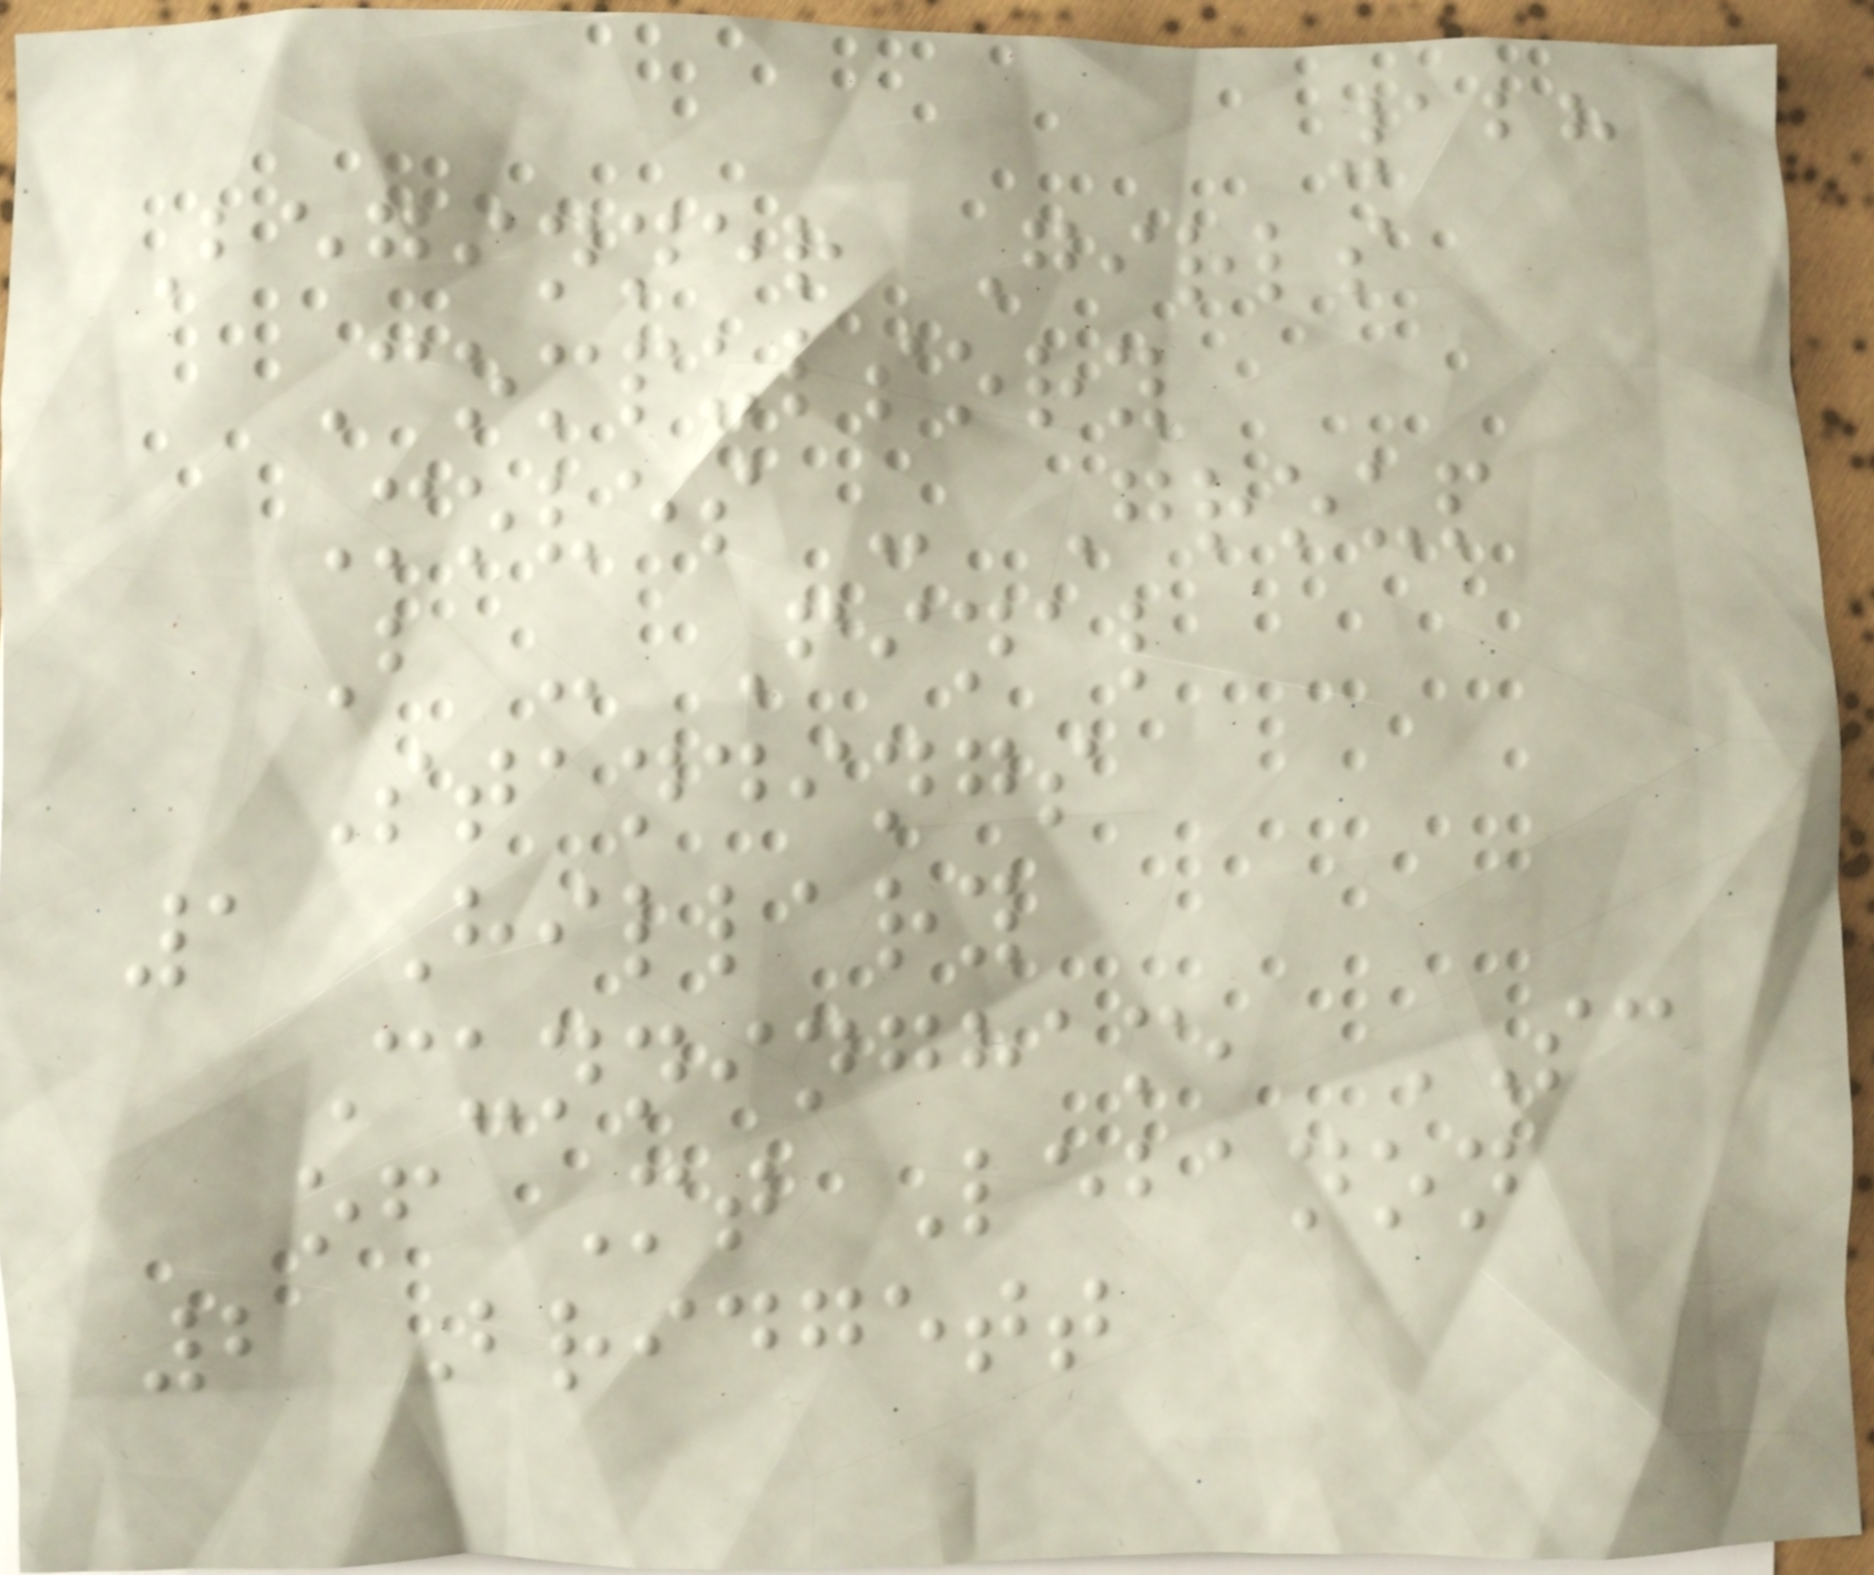128
Beginner Girls
Compulsory
Moves - Group
B - Final
Standings
1 Hillary
Cunningham, SC
of Mt Lebanon
2 Bridgett
